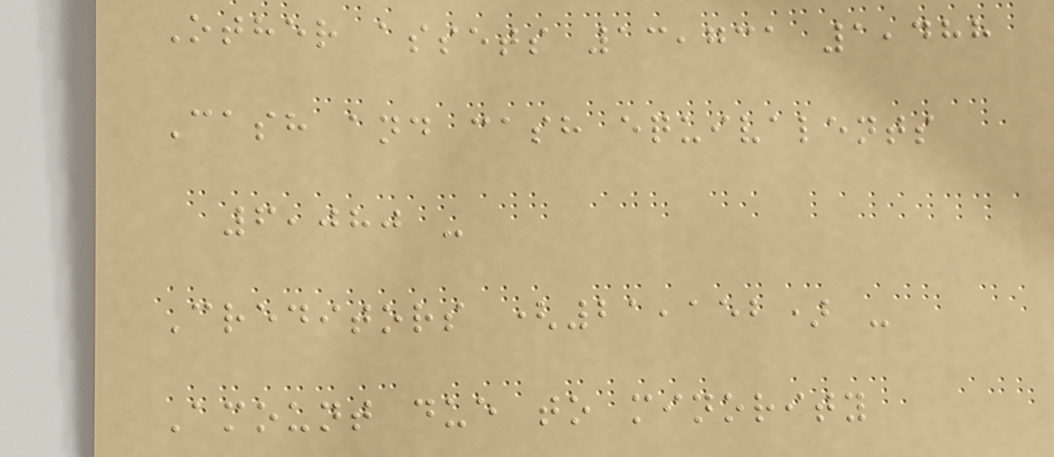Other assets 13,731 1,488
Cash and cash equivalents
6,080 -
Creditors (21,152) -
Amount due to minority
